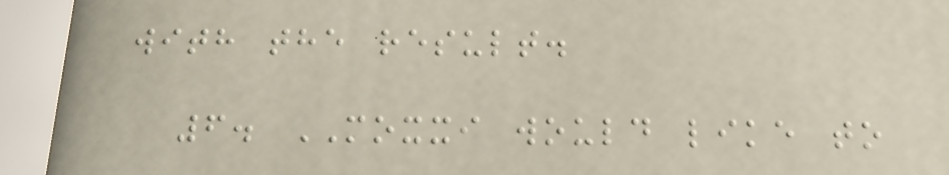with the result.
6. MOXXI would like to
